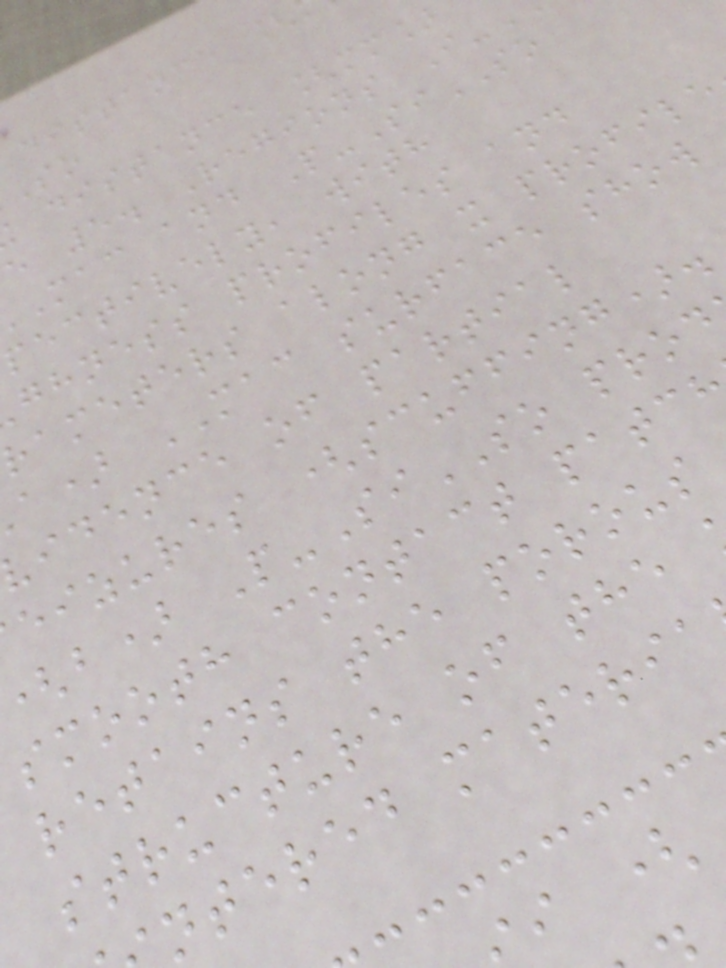distance [
distance [mm]
e 5. Regions I-
mac and P-SiSO
pectively, with
ghness profiles and
rameters along x profile
a) MAC surface show
idence of partial
eizures (scuffing).
b) P-SiSO prod
smooth contact patc
retains the porous
structure of the
ntered materia
